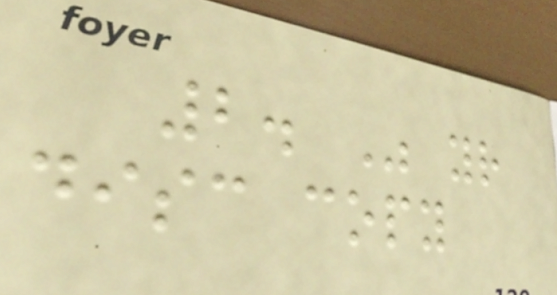2. Was your
disc copy
